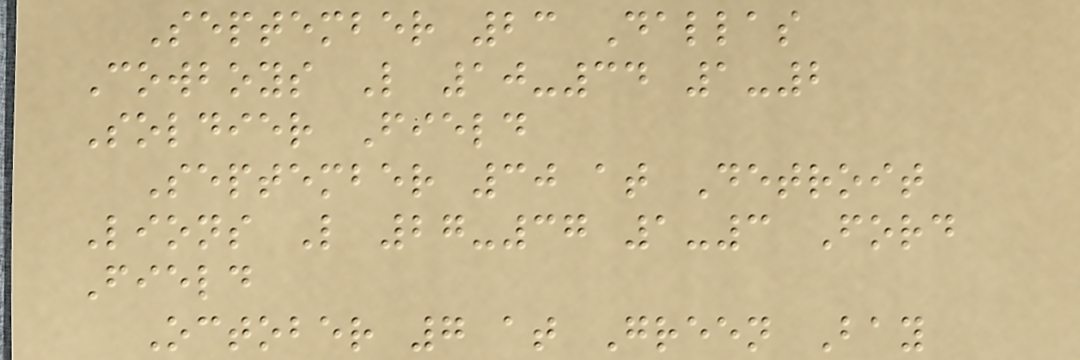September 23 Dallas
Cowboys L 10-34 1-2
Soldier Field
September 30 at Detroit
Lions L 27-37 1-3 Ford
Field
October 7 at Green Bay
